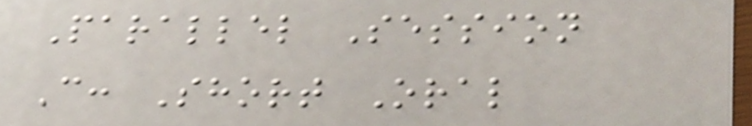Parallel Session
C: Short Oral
